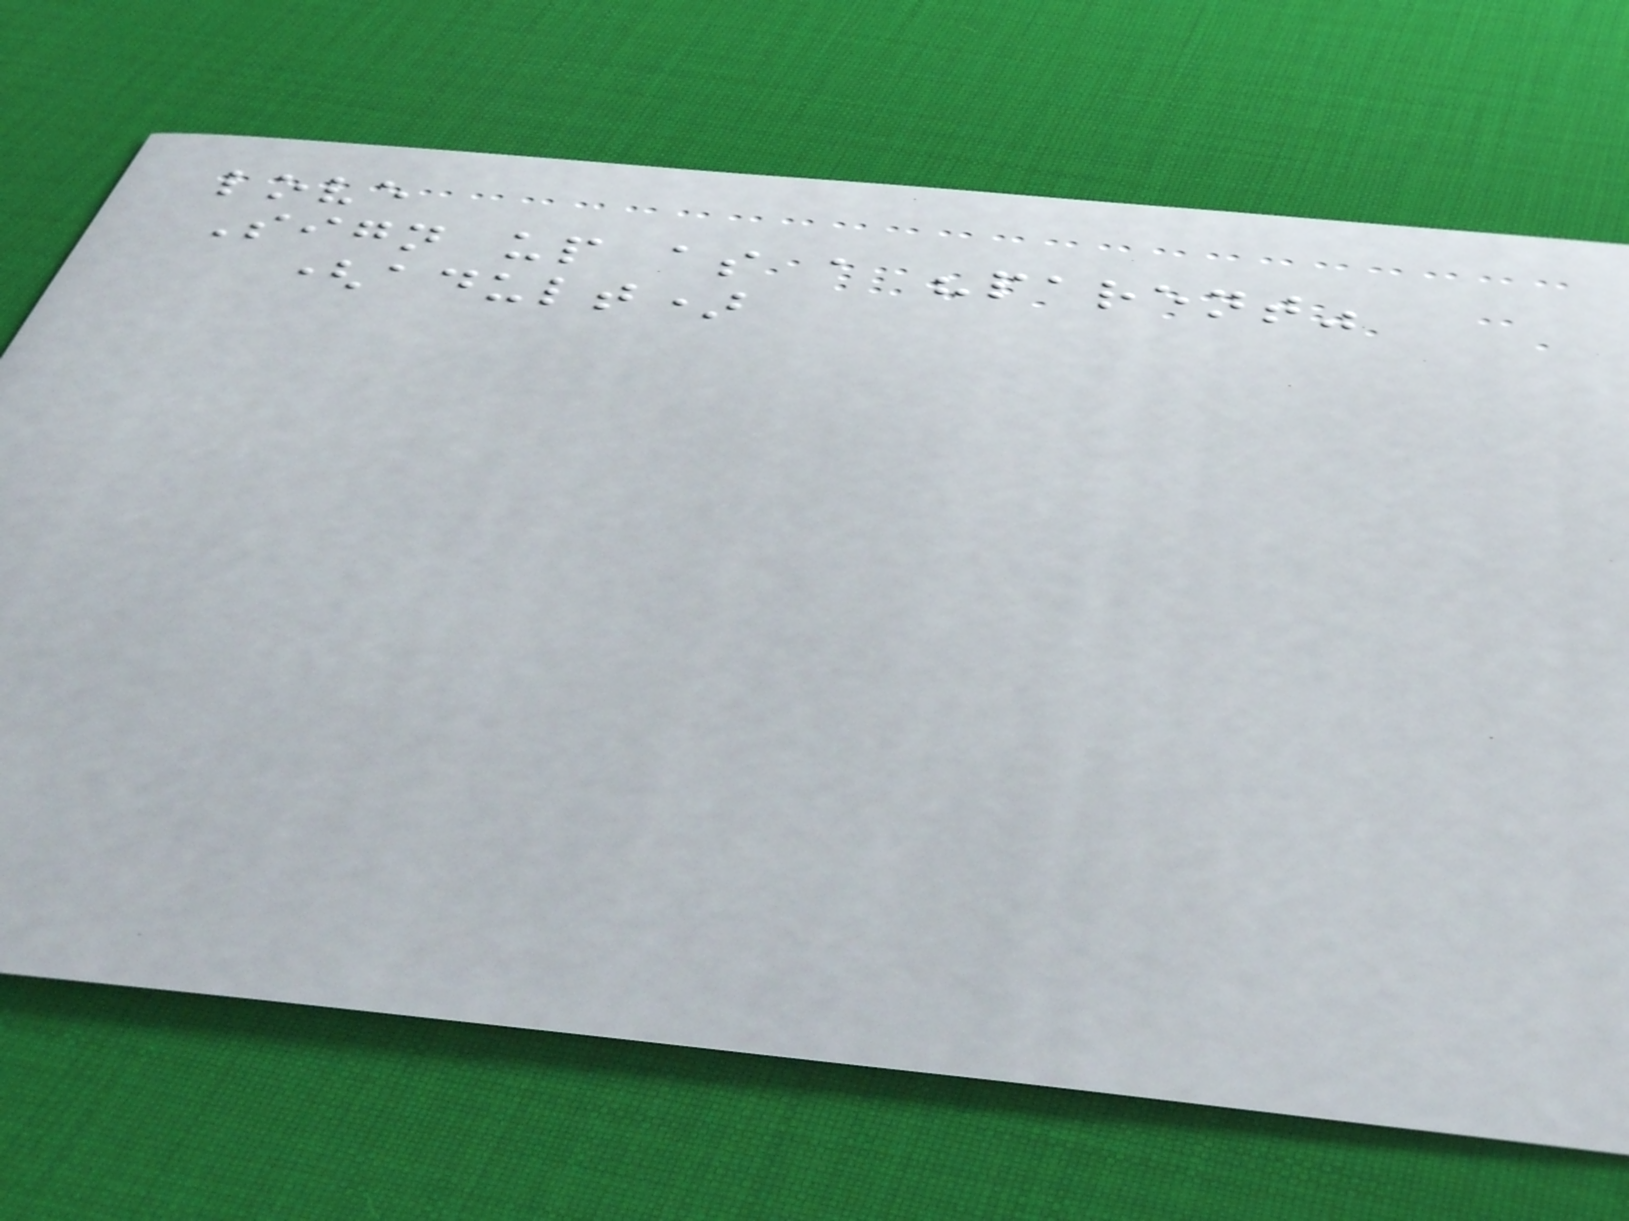love
Sign up as a "parent"
(adult)
